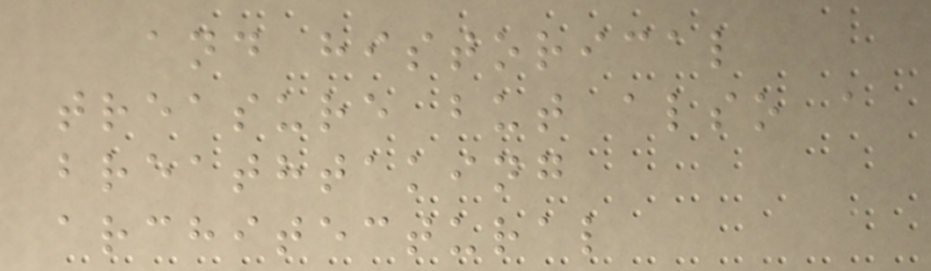and historical
treasure but also a
breathtaking
architectural
